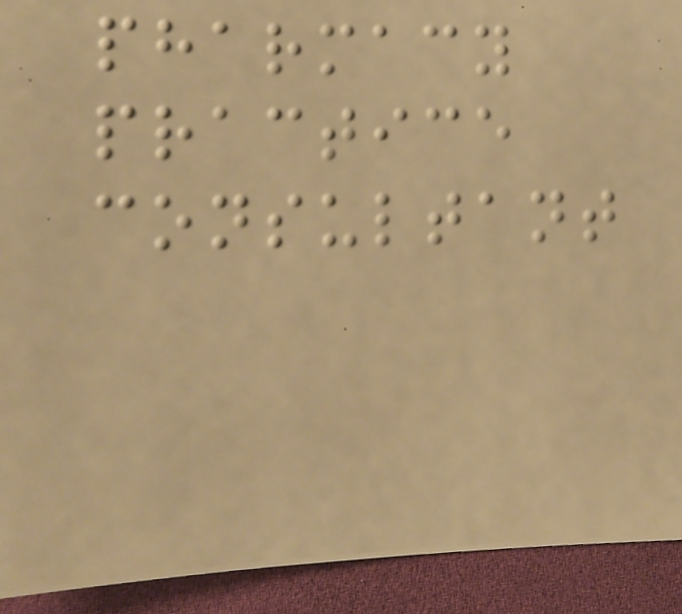pharmacy
practice
consultant
